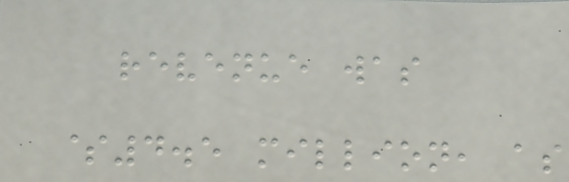revenue was
$4.5 million, as
